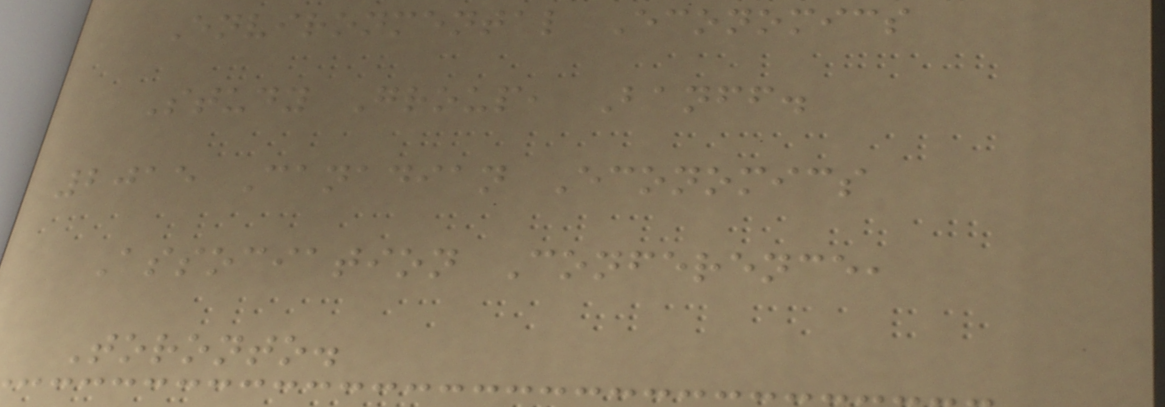Environmental Economics
Study Group, Banff.
2015 Canadian Economics
Association Conference,
Toronto.
